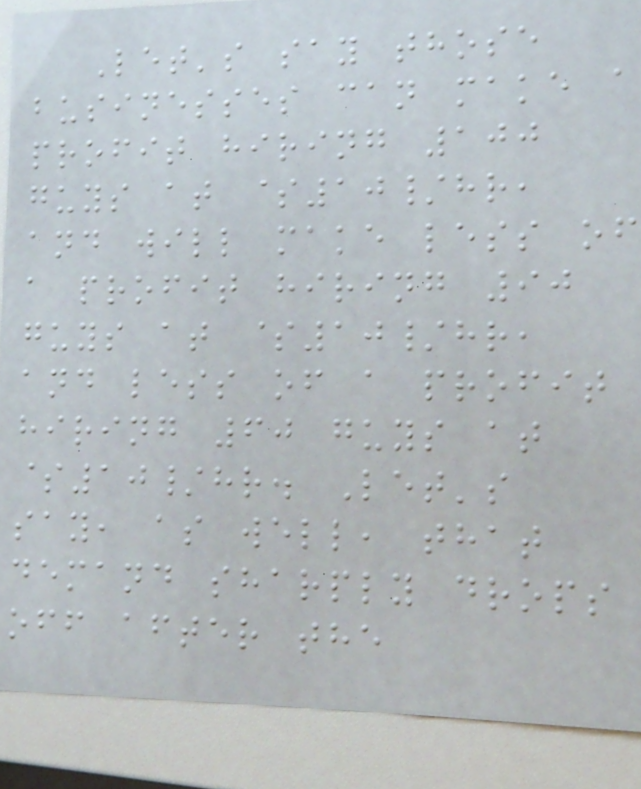Let's say those
businesses can make a
profit hiring 100
guys at $10/hr,
and will make less of
a profit hiring 90
guys at $10/hr,
and less of a profit
hiring 60 guys at
$10/hr. Let's
say, as well, that
demand sharply drops
off after the
